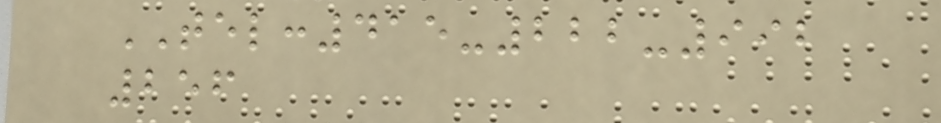TEL:415-222-992
256
